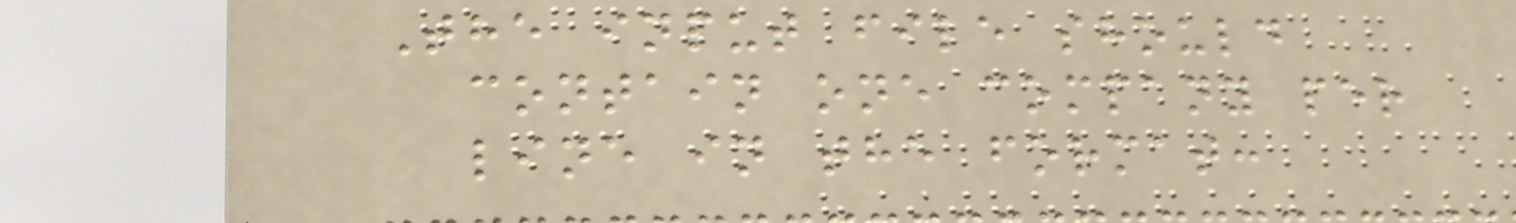The input file should
contain one company per
line in the format:
